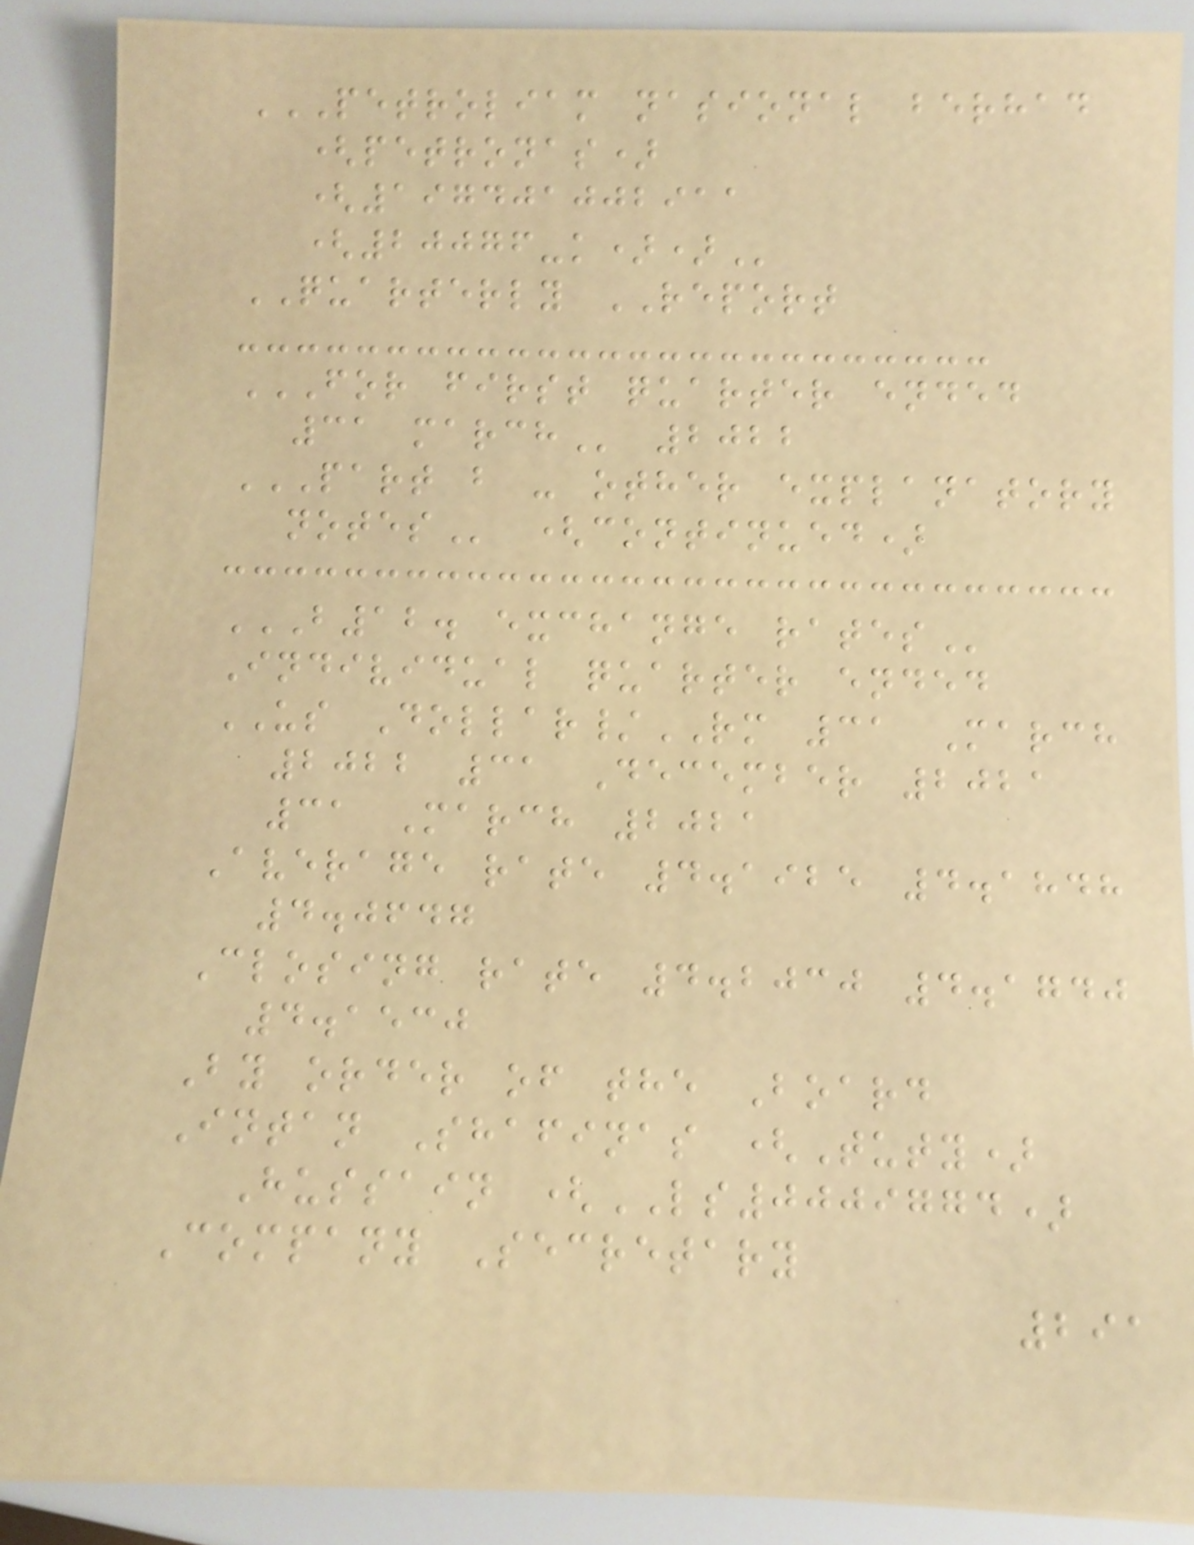PETROLIAM NASIONAL BERHAD
(PETRONAS)
(197401002911
(20076-K))
QUARTERLY REPORT
FOR FIRST QUARTER ENDED
31 MARCH 2022
PART B - OTHER EXPLANATORY
NOTES (continued)
B12. EXCHANGE RATES
Individual quarter ended
US Dollar/RM 31 March
2022 31 December 2021
31 March 2021
Average rate 4.1925 4.1848
4.0647
Closing rate 4.2030 4.1740
4.1530
By order of the Board
Intan Shafinas (Tuty)
Hussain (LS0009774)
Company Secretary
291
